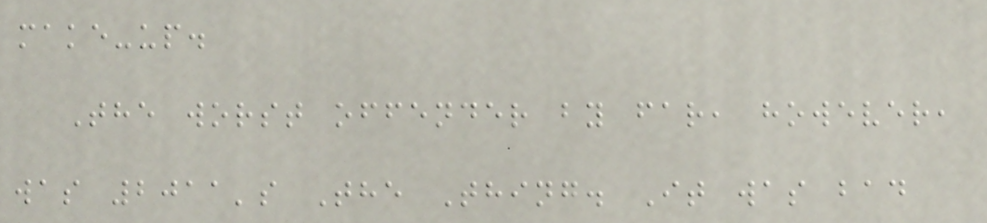make-up.
The worst offender by far, however,
was 2011's The Thing. It was bad
